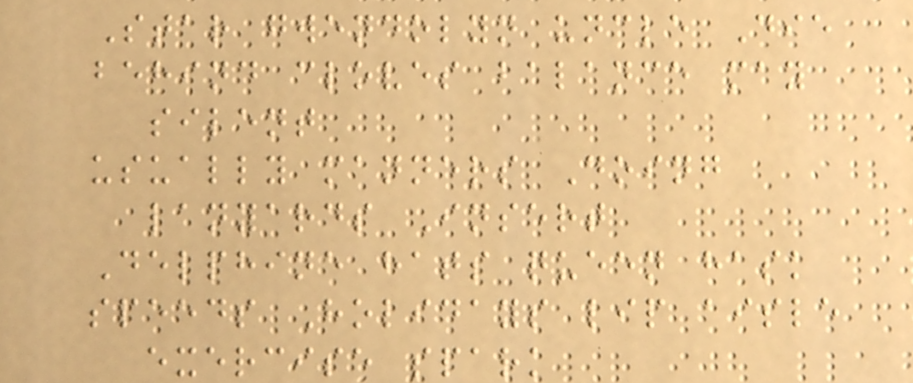Star gwendolyn uncle Die
behind cloves balance may
silent
usually manners Doing
lanyards Insert
Delphine hats queen hask
speeds Holidays lip aisle
exercise spark
